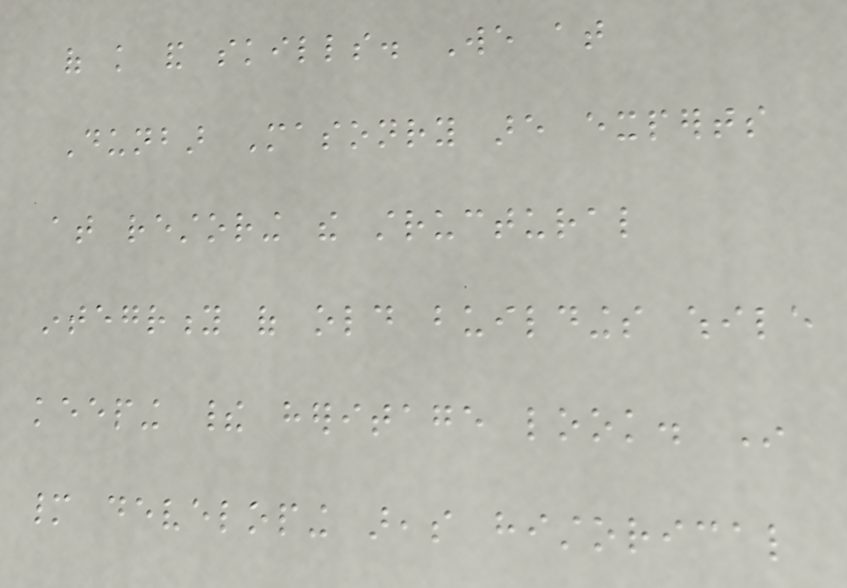of knowledge and skills. We at
Dunbar Masonry are experts
at restoring the structural
integrity of old buildings while
keeping their heritage look. In
many developing areas historical
